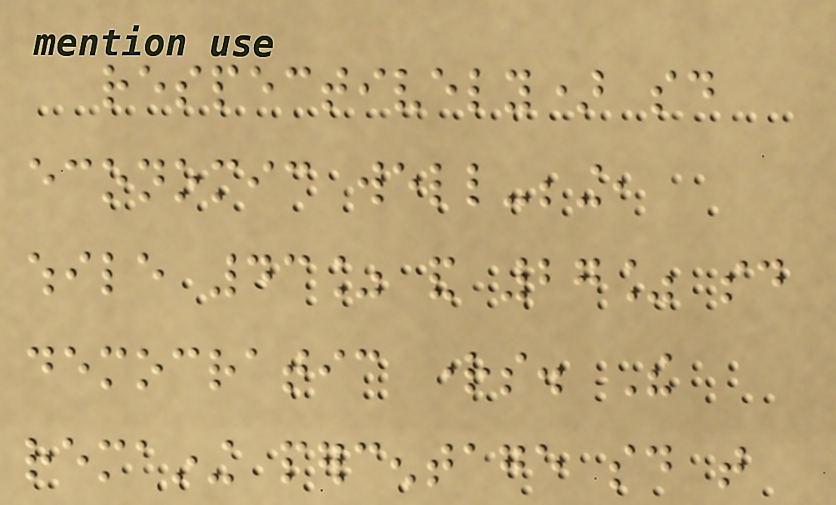respectively) said
economic well-being,
while 43% and 27% said
democratic rights. The
remaining percentage said that
